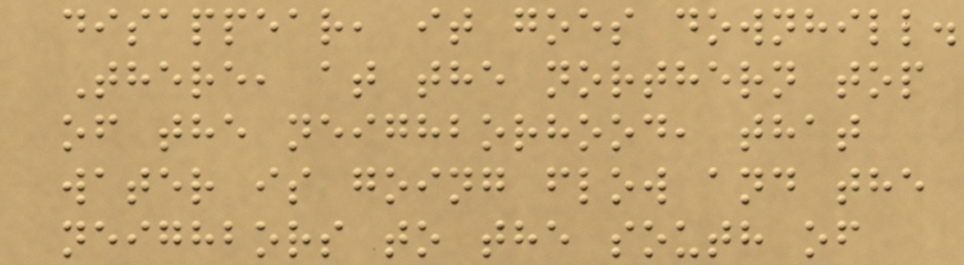disappear, it goes downhill.
There, at the northern top
of the neighborhood, that
water is going flow and the
neighbors to the south of
